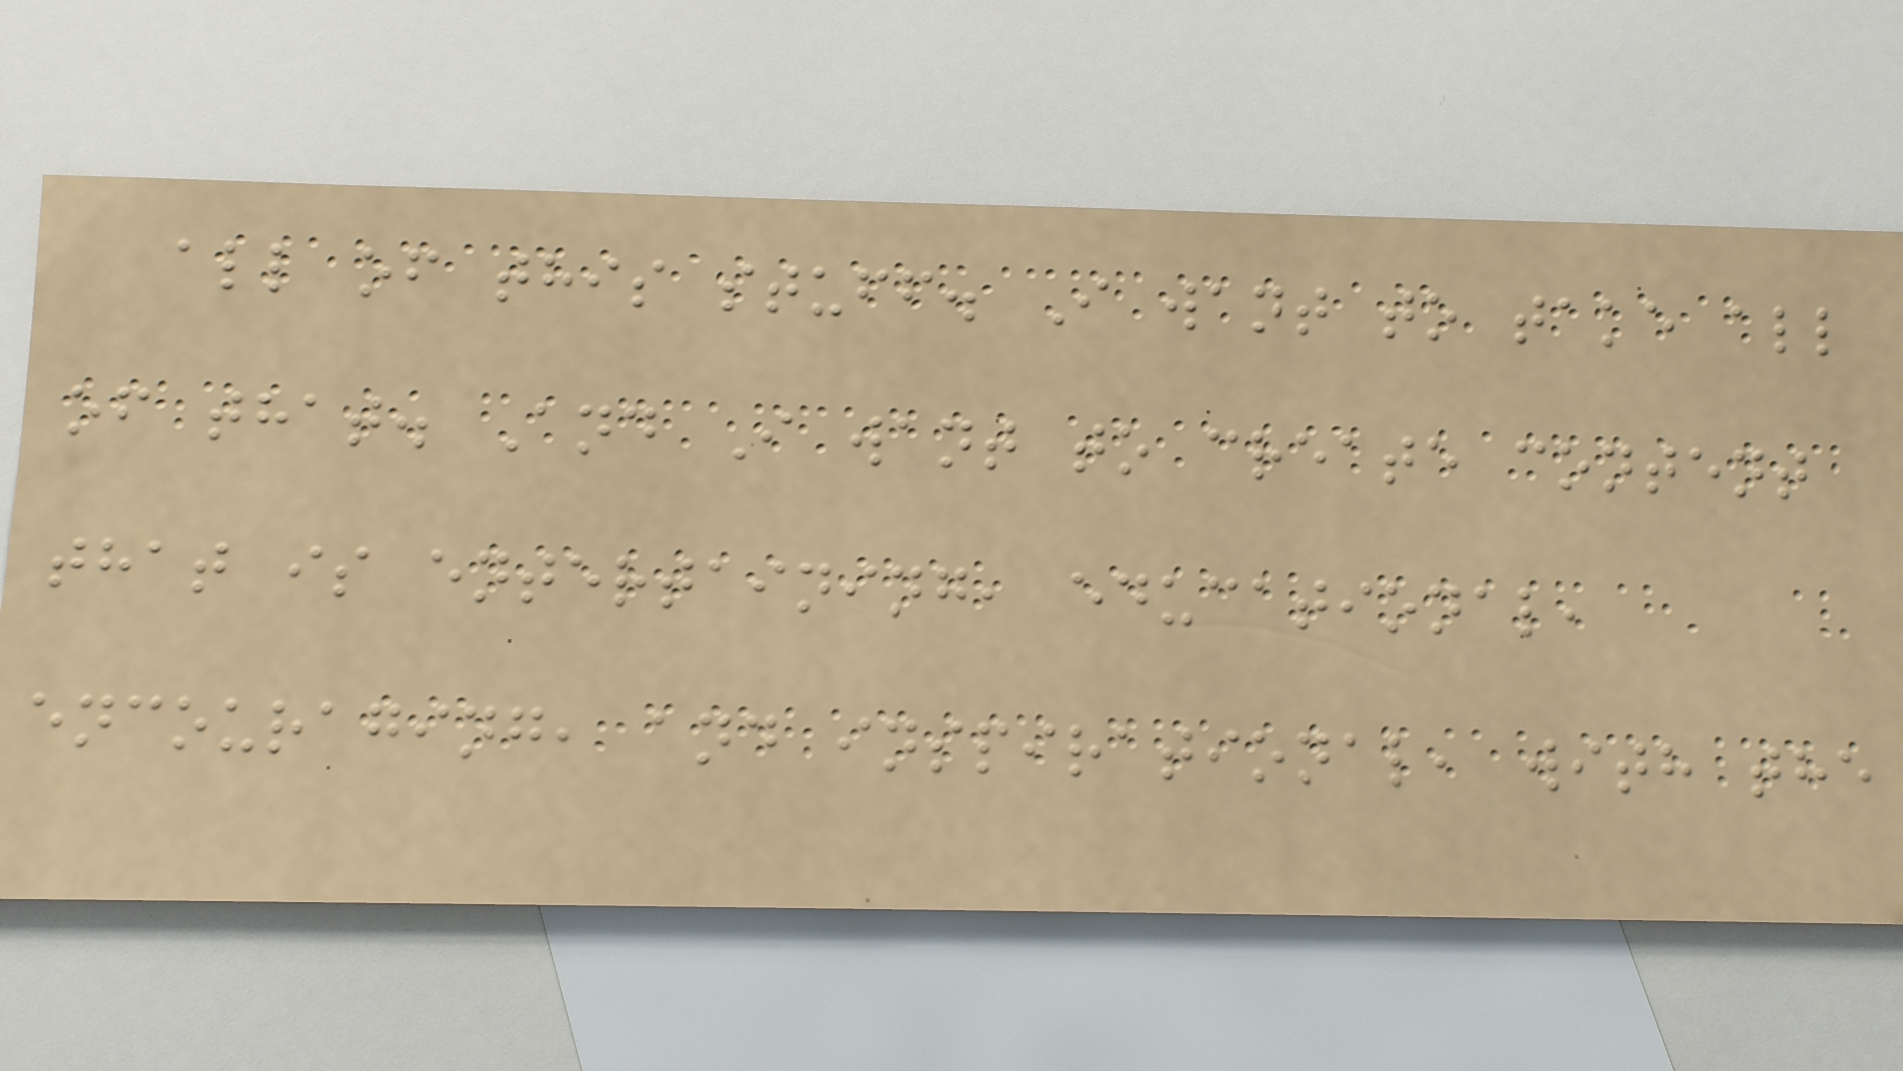all of this stuff. I want to take all
of that. And I want to create content
that is entertaining, educational,
encouraging, and inspirational, with the
